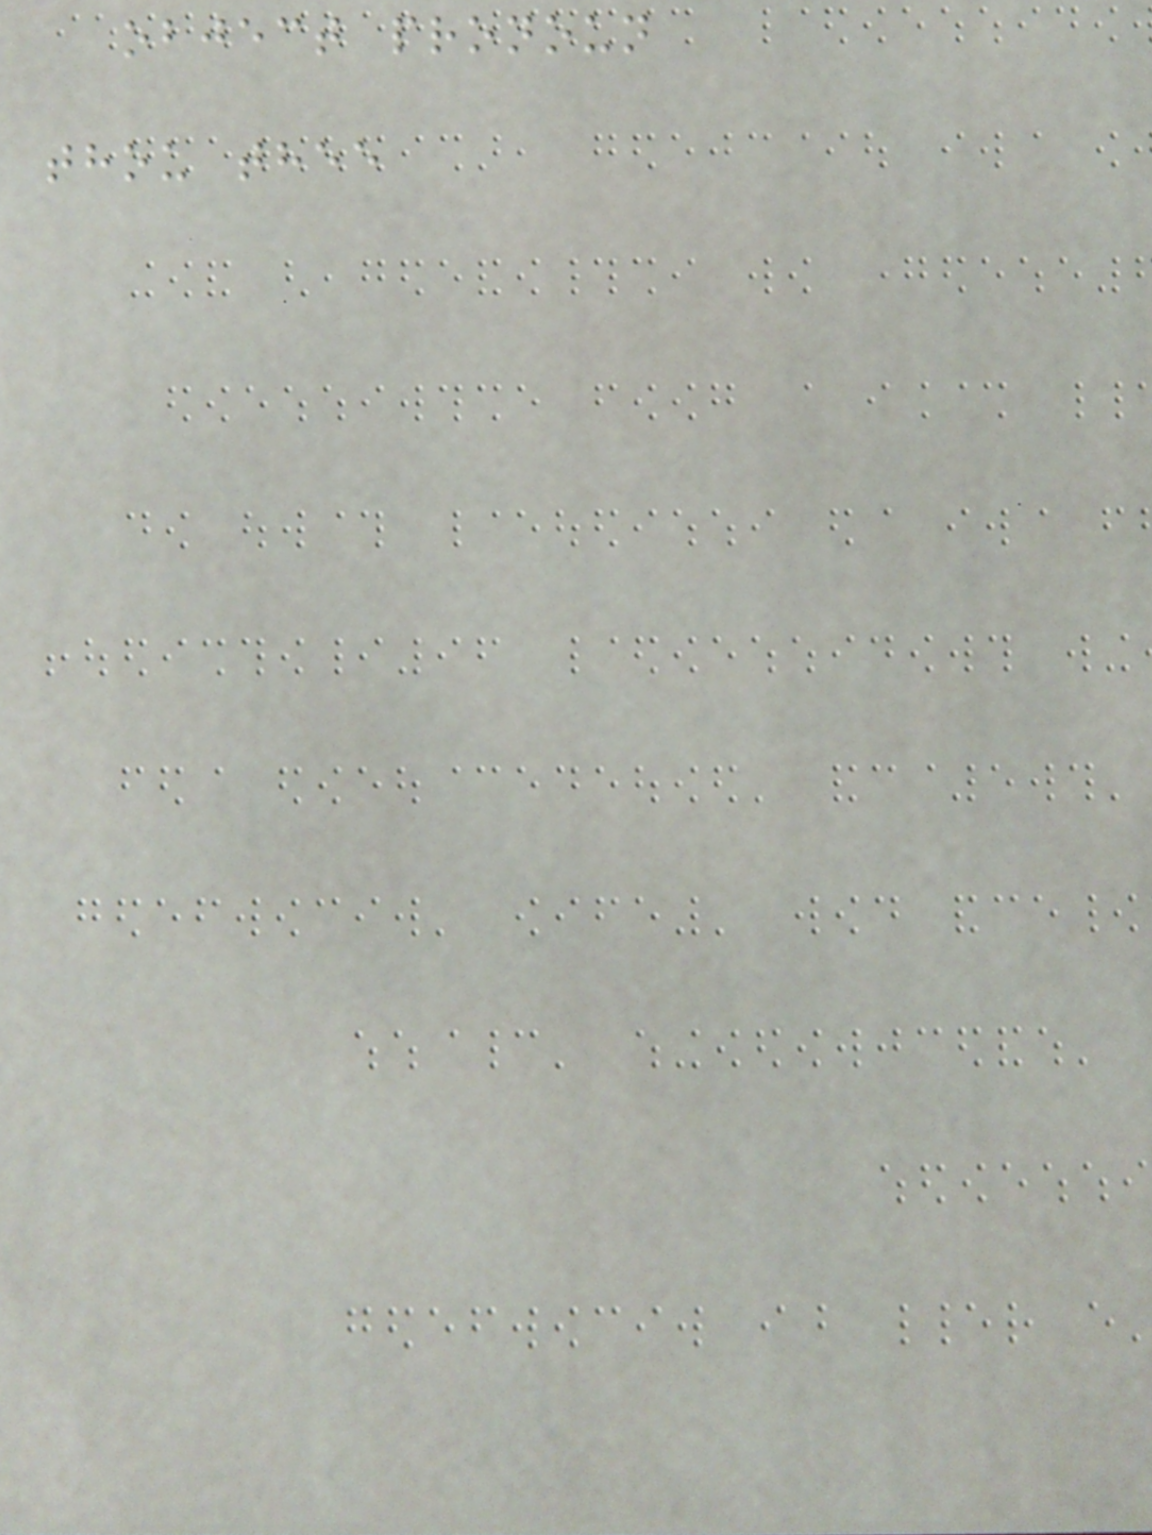object pronoun
thou thee
